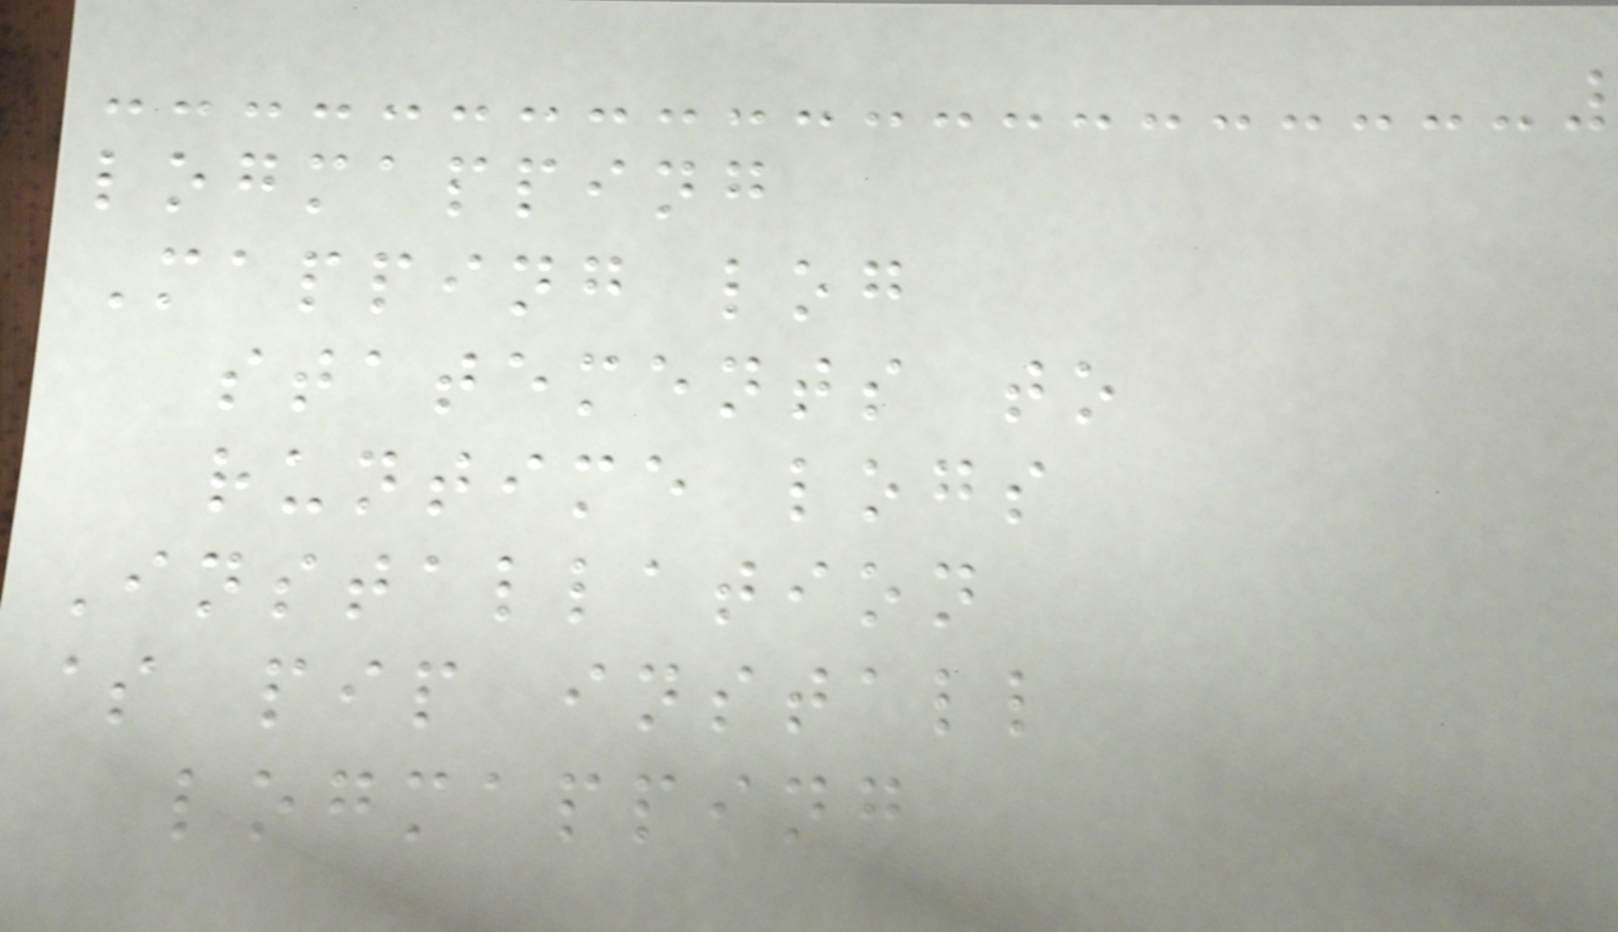logmapping
Mapping log
statements to
runtime logs
Installation
$ pip install
logmapping
